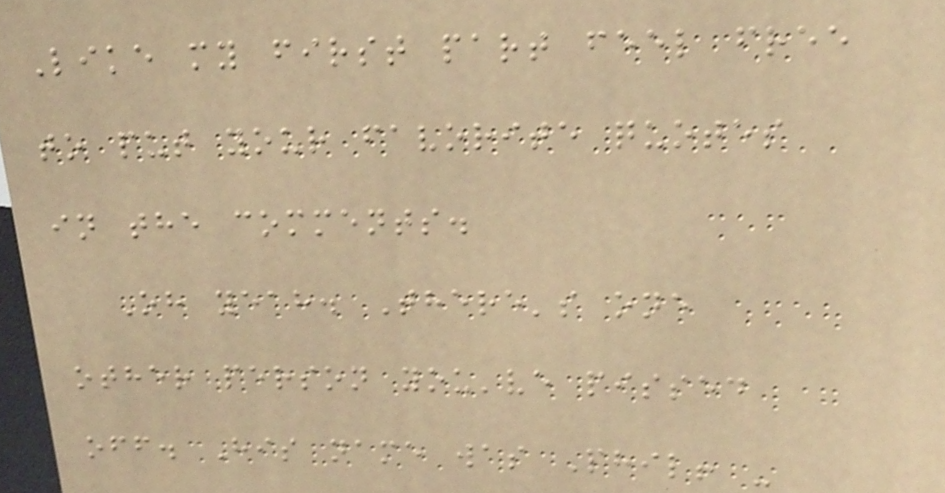Like my first part feel free
to put your favorite quotes
in the comments.
Oh yeah. There's one
other person you've pissed
off. His name was Phil! -
